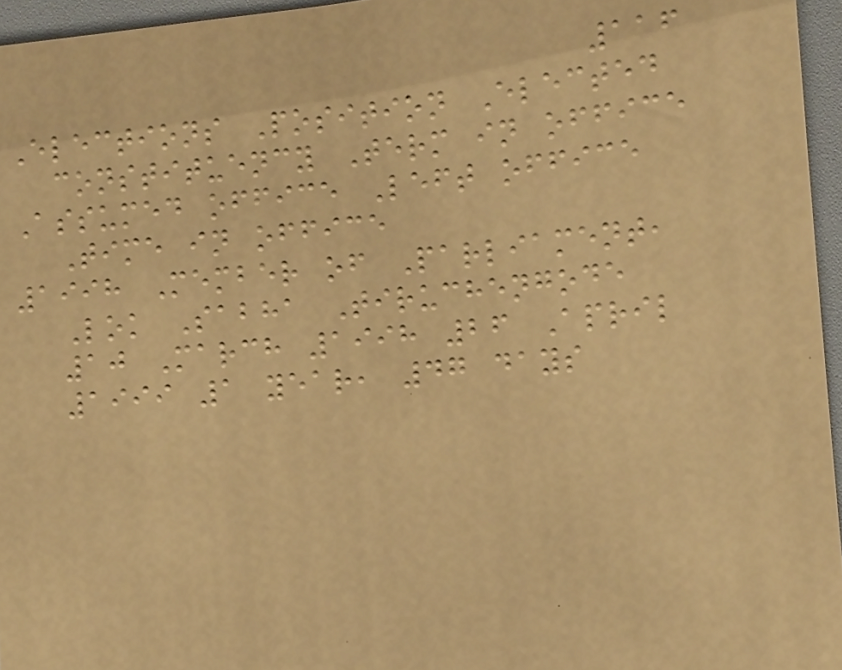116
Elections Position Elected
constituency Term in office
Assumed office Left office
Time in office
1998 Member of Parliament,
Lok Sabha Tiruchengode
10 March 1998 26 April
1999 1 year, 47 days
